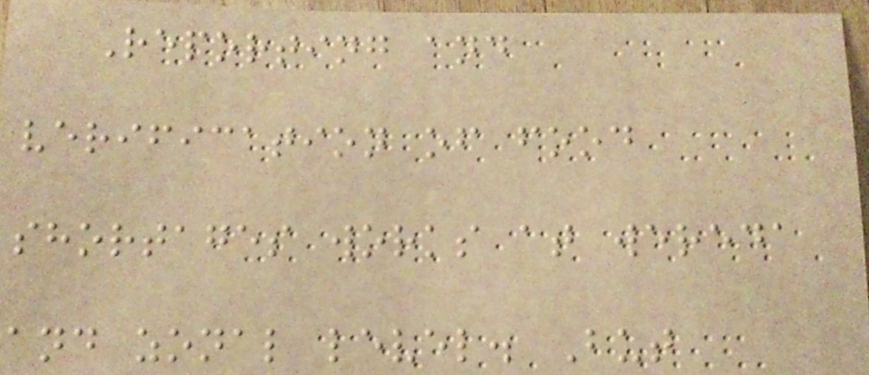Reporting and
verification of food
shortages works at wereda
and zonal level. But
